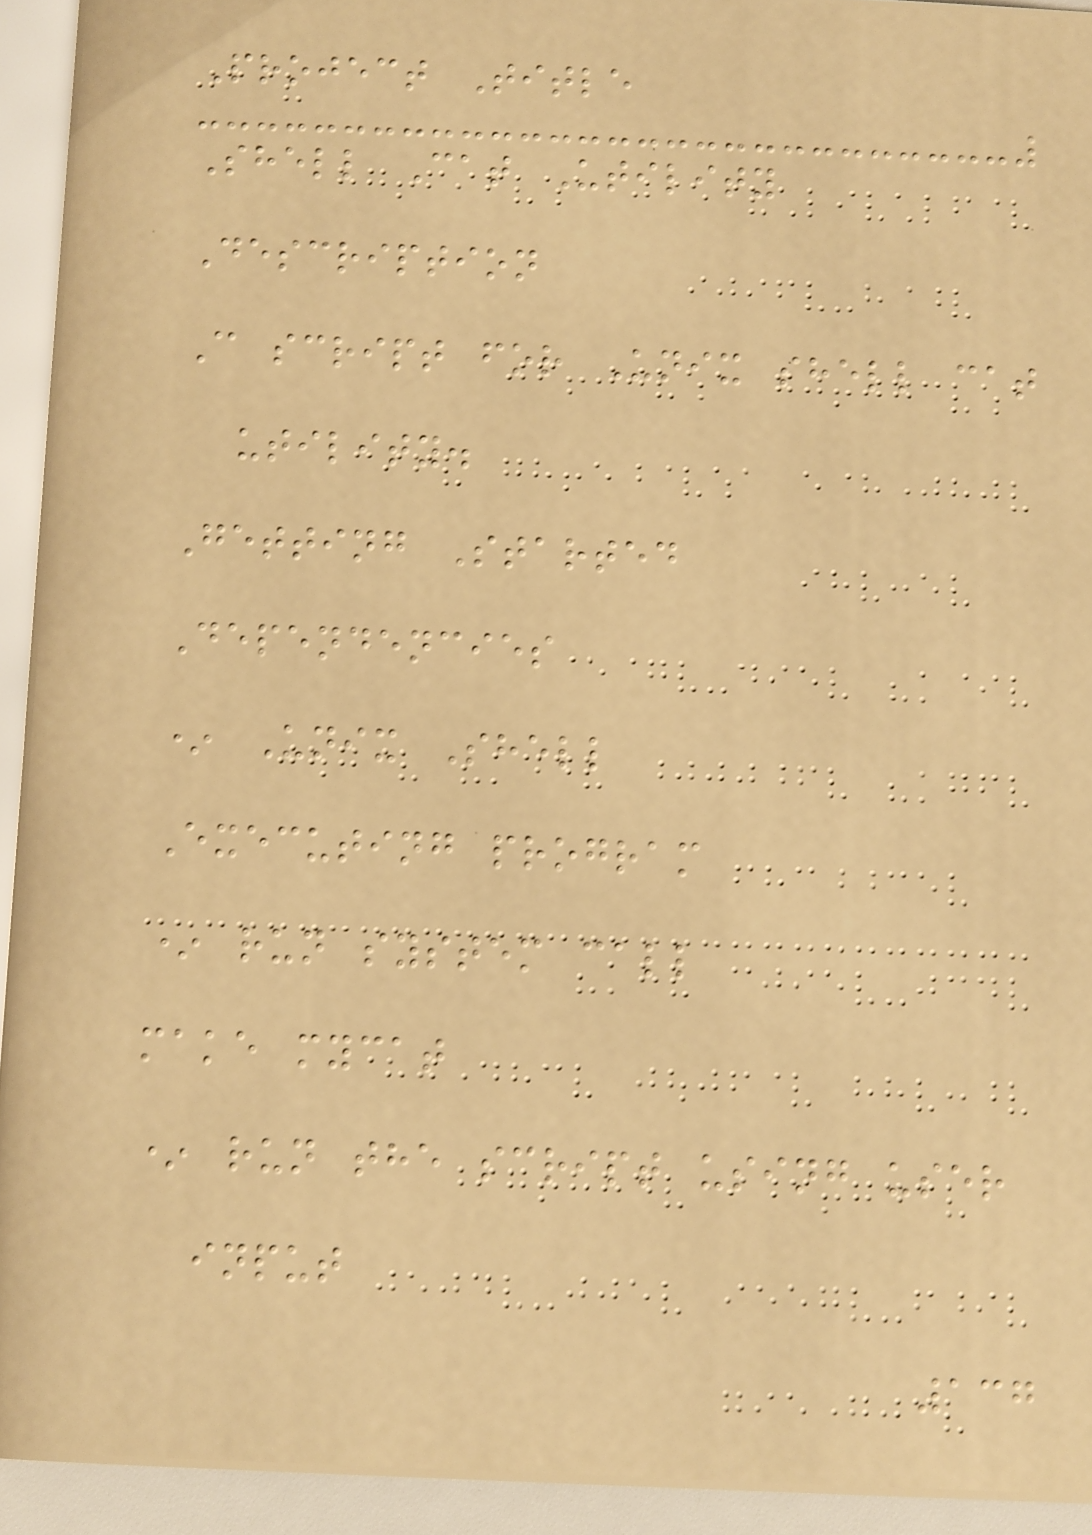Project Title
Shell Cat Utility
Description
C script for Unix shell cat
utility.
Getting Started
Dependencies
* Unix Shell
Executing program
* run system call
make mycat
* run the script using user
input
137
